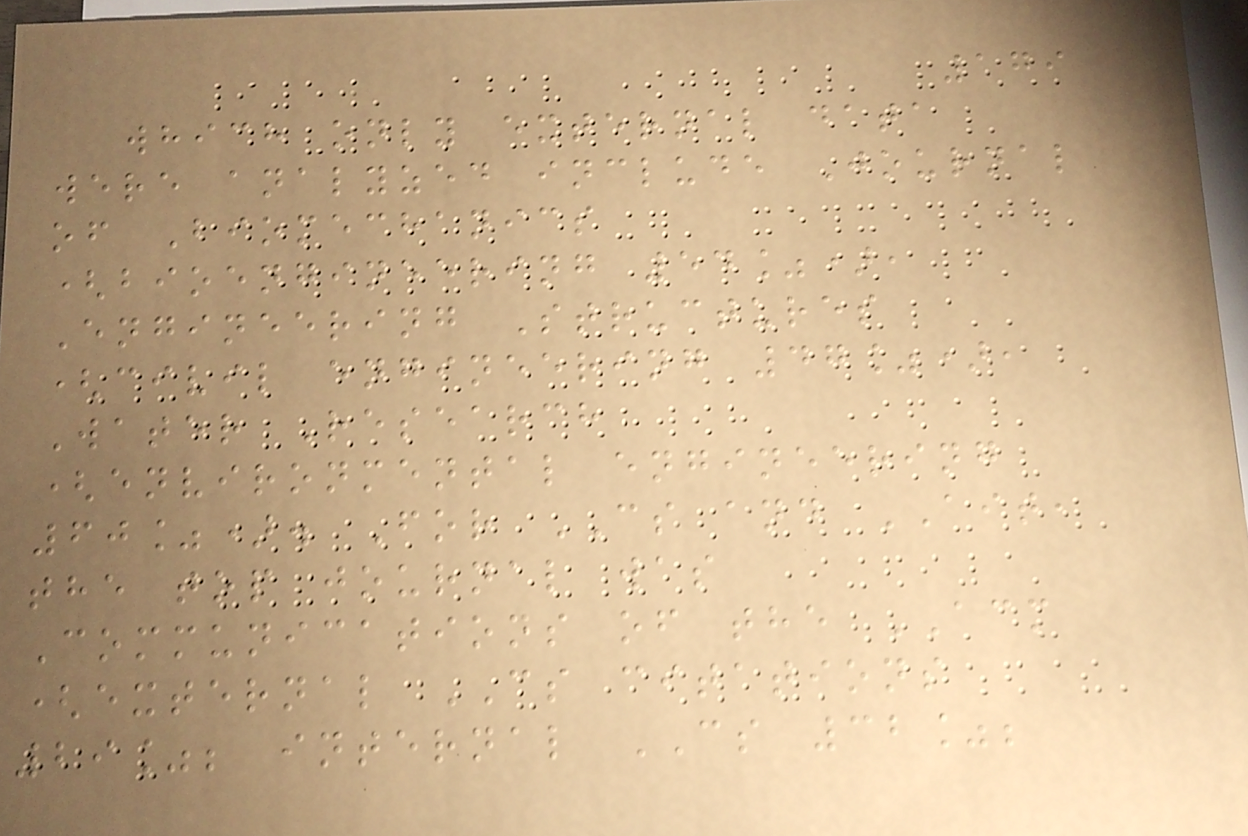179
which only external data
were analyzed include Journal
of Biomechanics
(bioengineering 54%),
Engineering Structures
(civil engineering 47%),
Water Research
(environmental engineering
60%). For CS and AIT,
the top journal was
Communications of the ACM
(external CS citations
29%; internal CS 32%;
